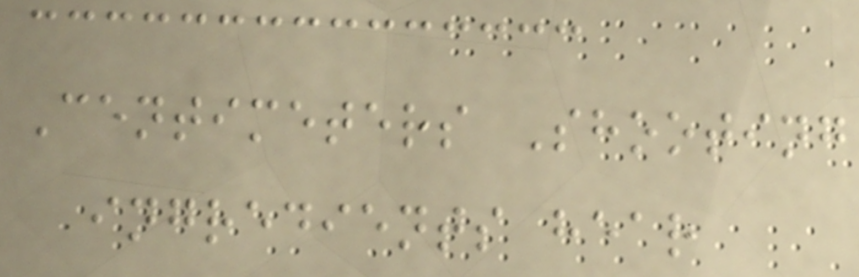Centimeters Shooting
ingredients hear
